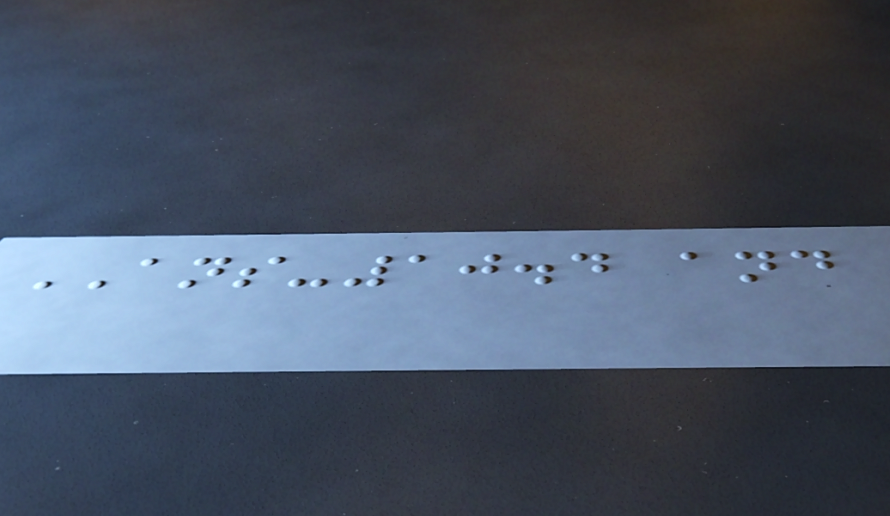ANS-10.4 and
